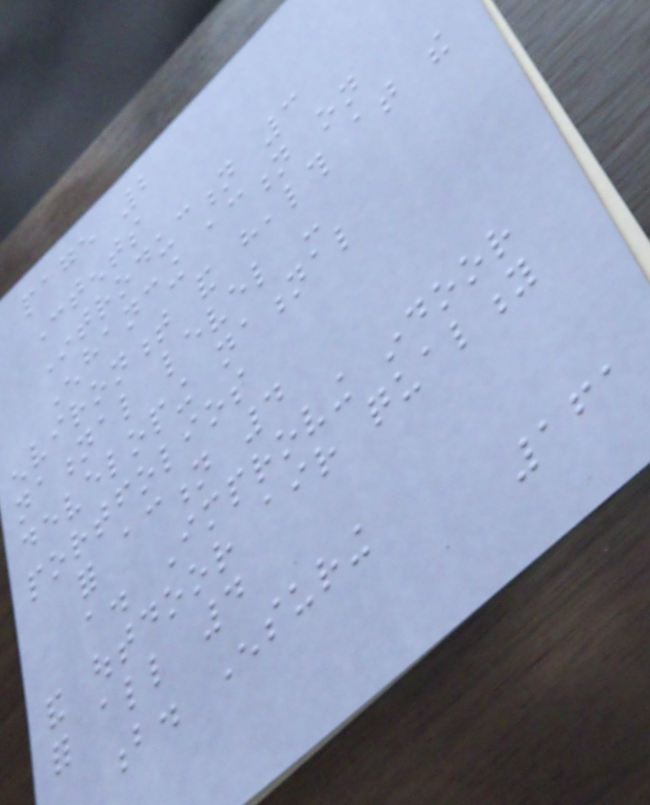page 2
Contents
Introduction 3
Enhancing action on
environment and health at the
national level -
developing national
portfolios
for action 4
a. Improving indoor
and outdoor air quality
for all 4
b. Ensuring
161
